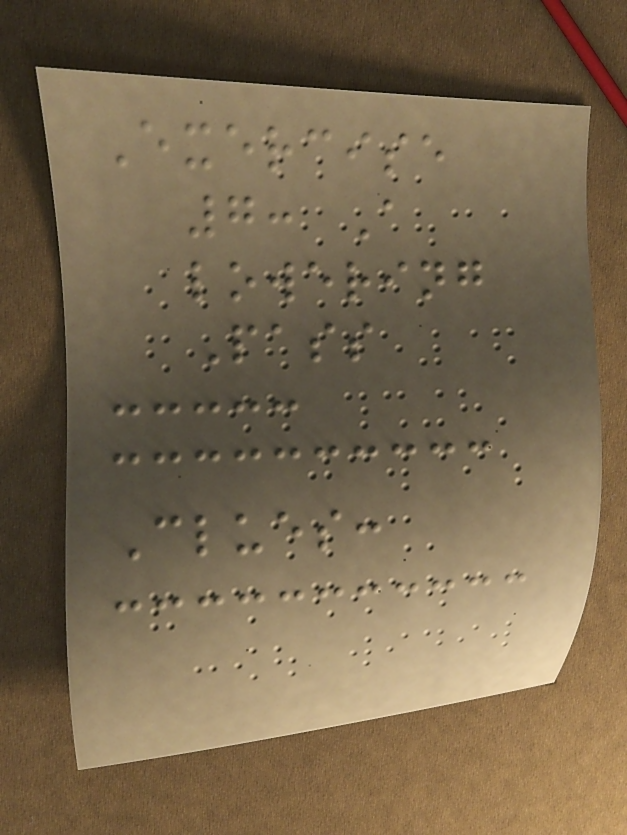Exercise
7: A
lowering
Pass
Clues:
